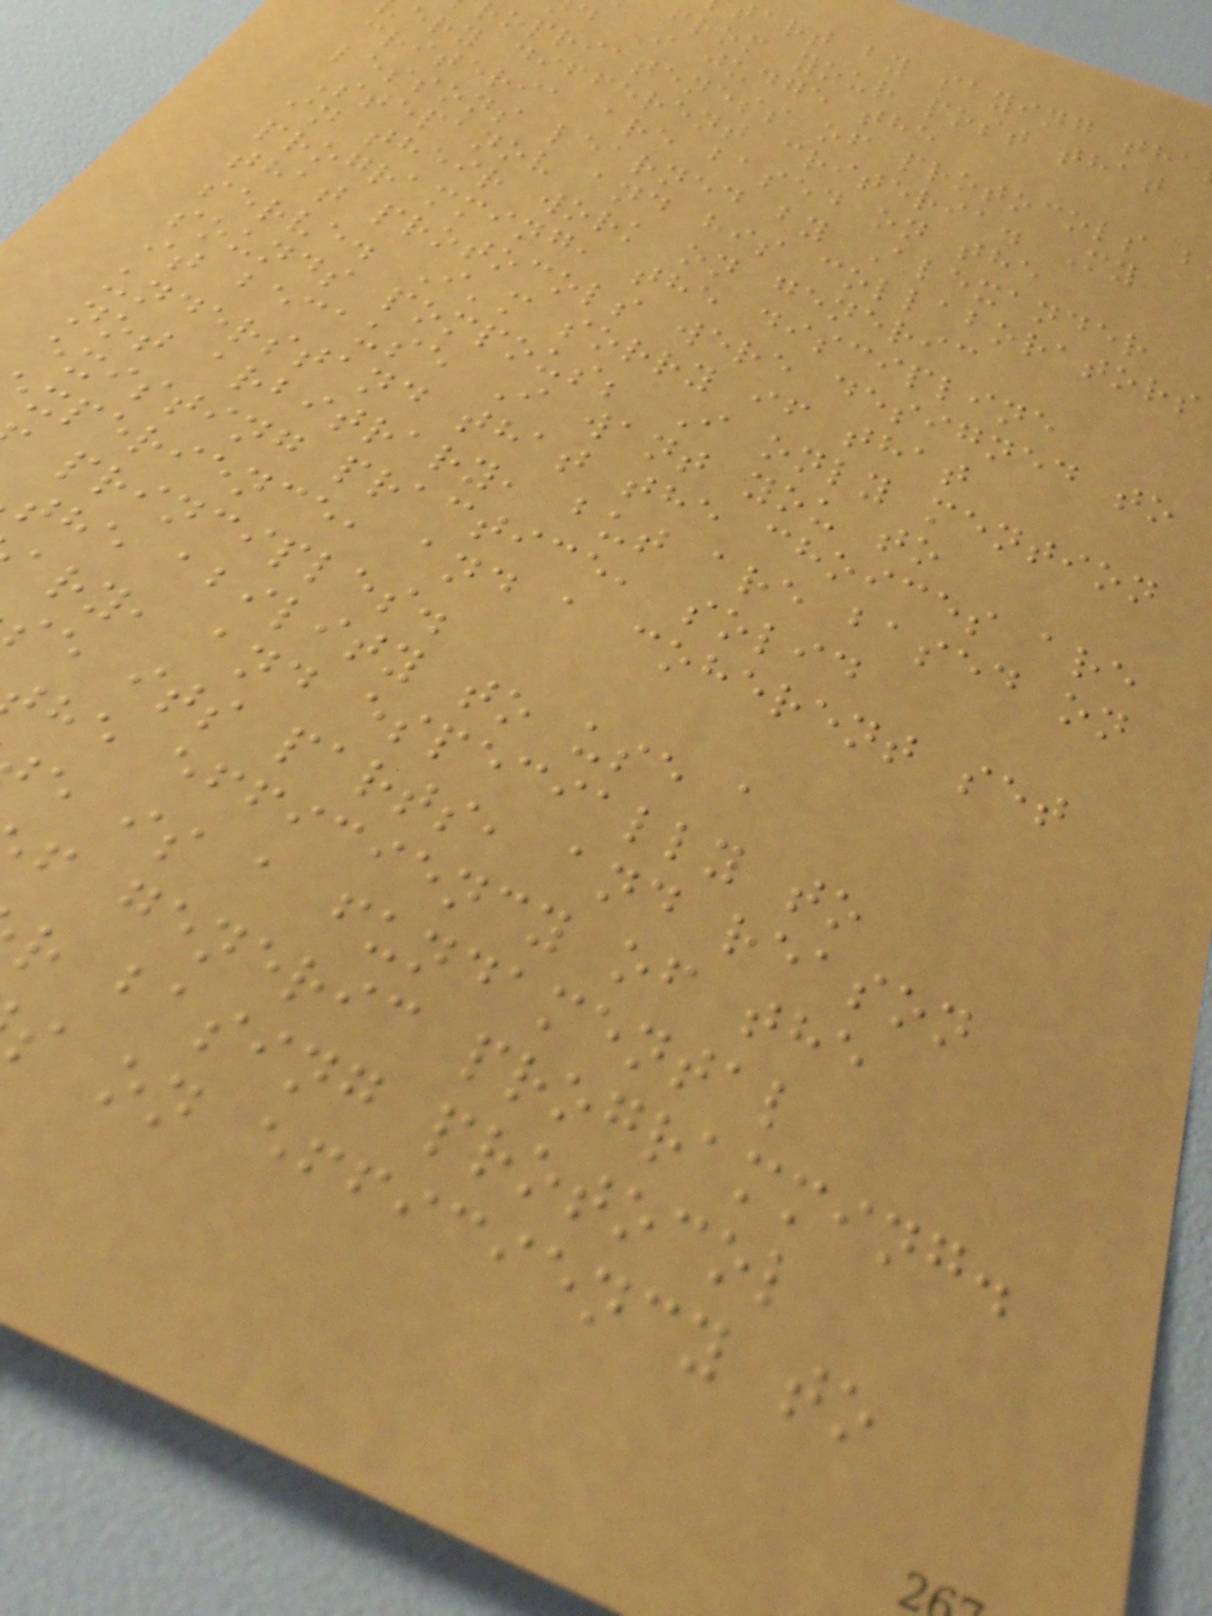art by saying tha
from your post that
d I judge the
opriateness of protocols b
ery different criteria. My
criteria are based on the
lessons learned by Alexander
Stepanov and his collaborators
in their work on generic
programming, the discipline
that protocols were designed to
serve. I'm sorry if that
sounds pompous; I only mention
it because I want you to
understand that the choices are
not arbitrary, but are based on
existing practice, solid
xperience, and a coherent set
principles.
the ability to use a
ary, and especially to
se its parts, and reason
he efficiency of the
e is a fundamental
f generic programming.
r basing protocol
s on efficiency to
